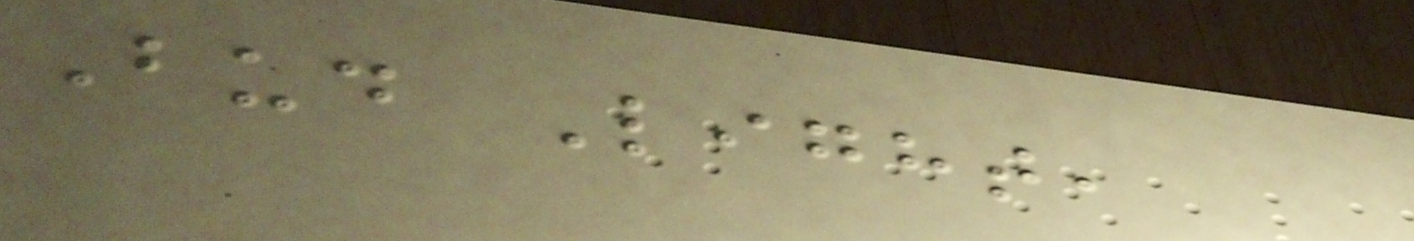Bud Light,
